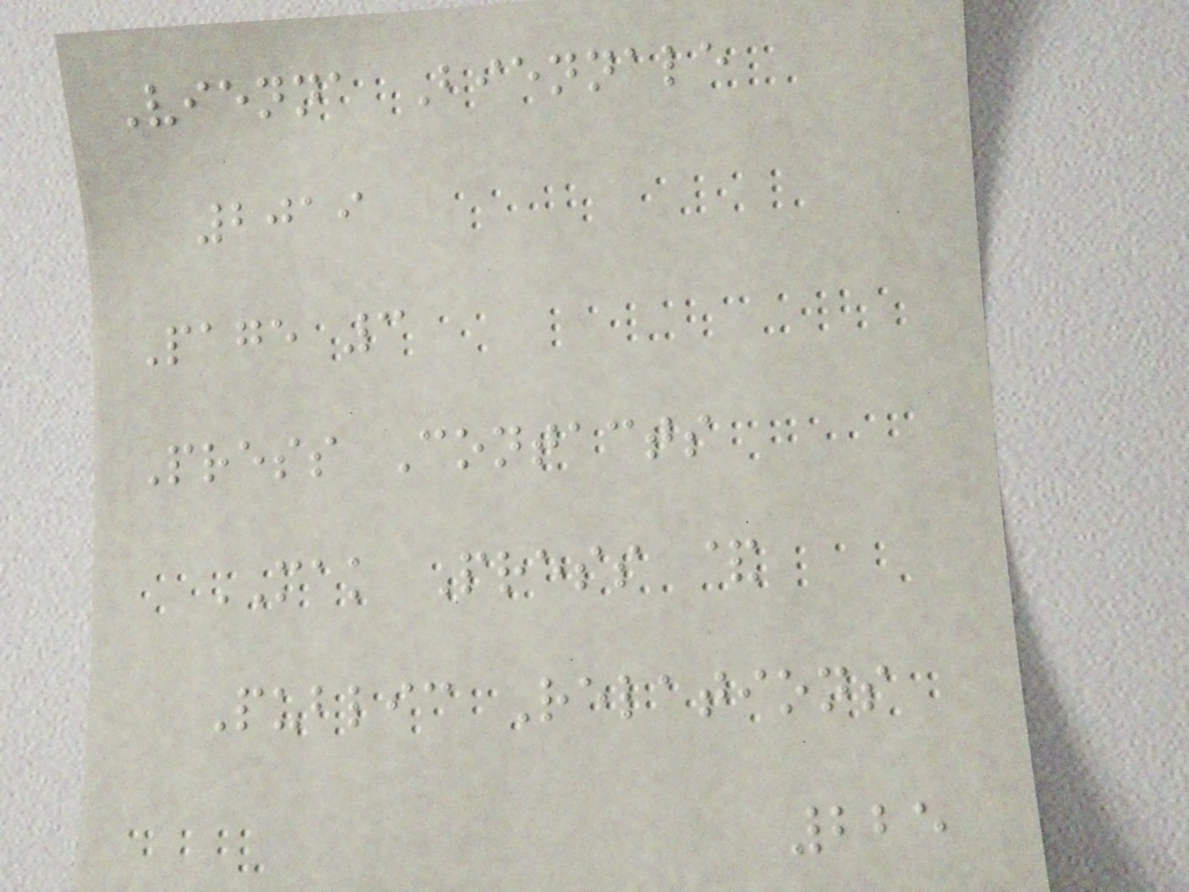Vienna Biennale
2019
Page 3
Press Contacts
MAK Press &
Public Relations
225
